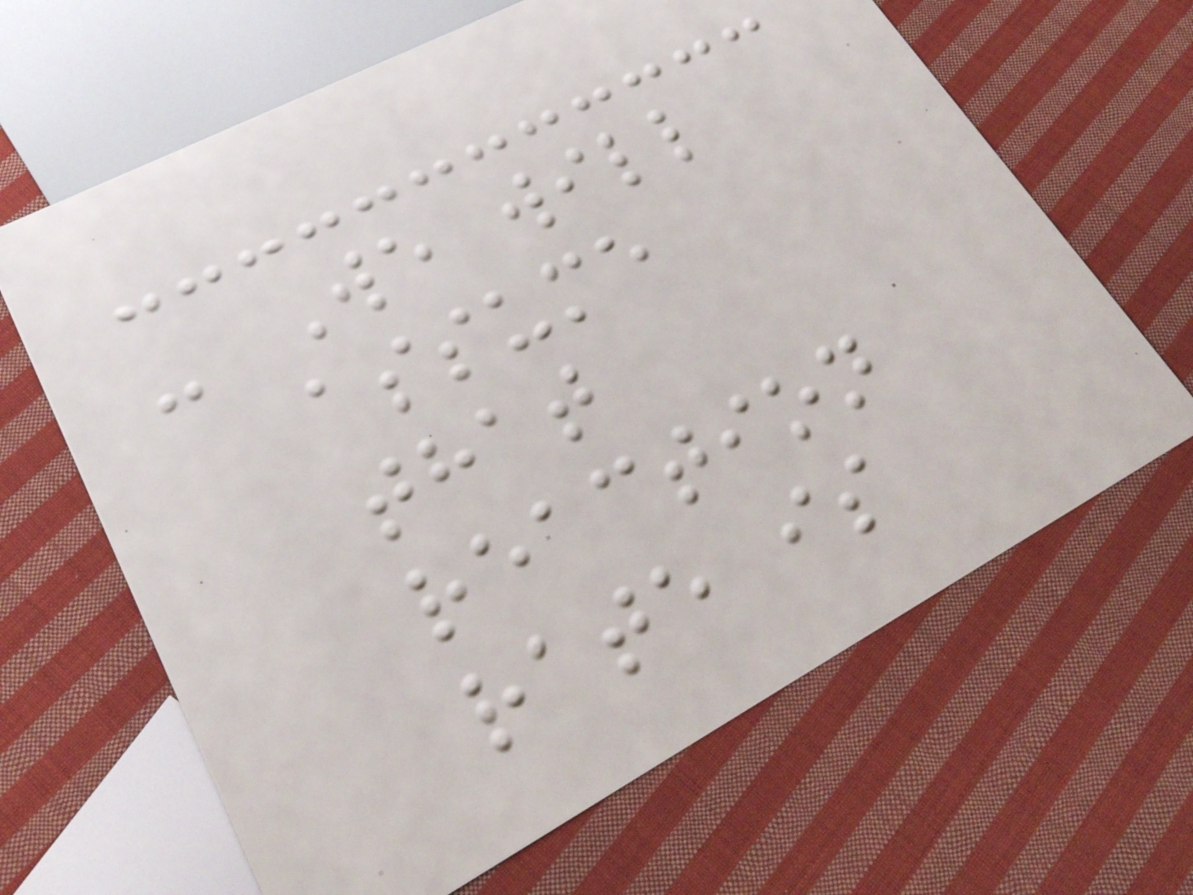- We will
assume
that
reaction
rate is
